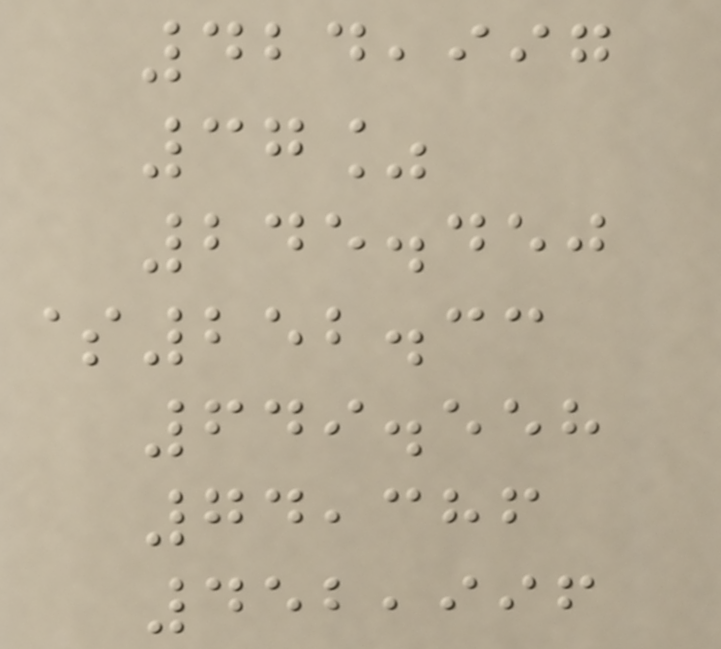424,997
37%
245.450
$252.33
649.558
74,386
452,996
